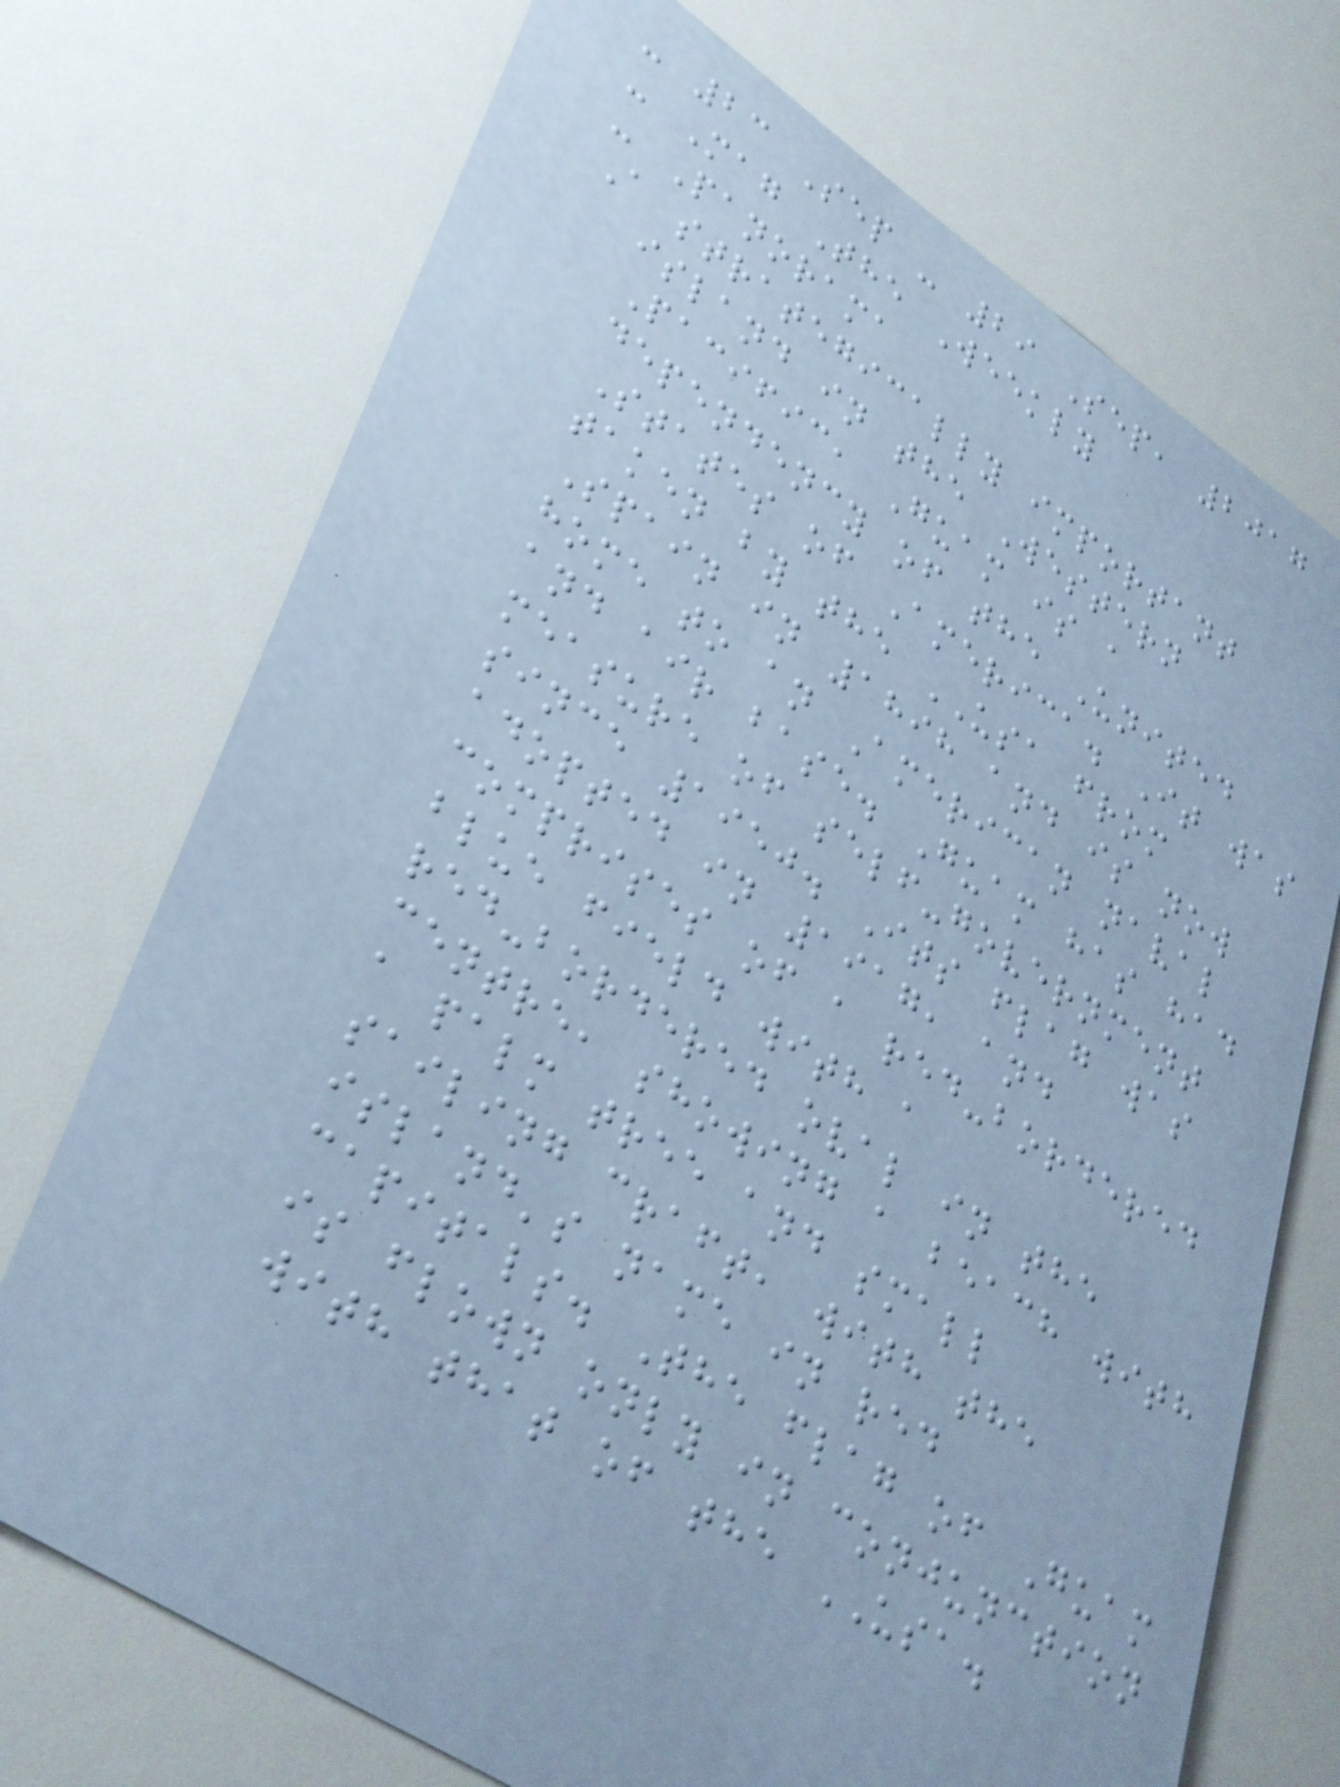- 23 Sep - 29 Sep, 2017
- Mag The Weekly
- Panorama
A strategically important
island in the Western
Pacific, Guam is a
dependency of the United
States of America. It was
taken by the USA from
Spain in 1898 and is now
home to an American naval
and air base. Guam has had
measure of self-government
since 1950. Its flag was
adopted in 1917, and
comprises of a red-bordered
blue field with a
red-bordered oval in the
centre, showing a beach with
a palm tree and small
sailing craft, with the
island's name in red
capitals. The flag of Guam
is flown only in conjunction
with that of the USA.
